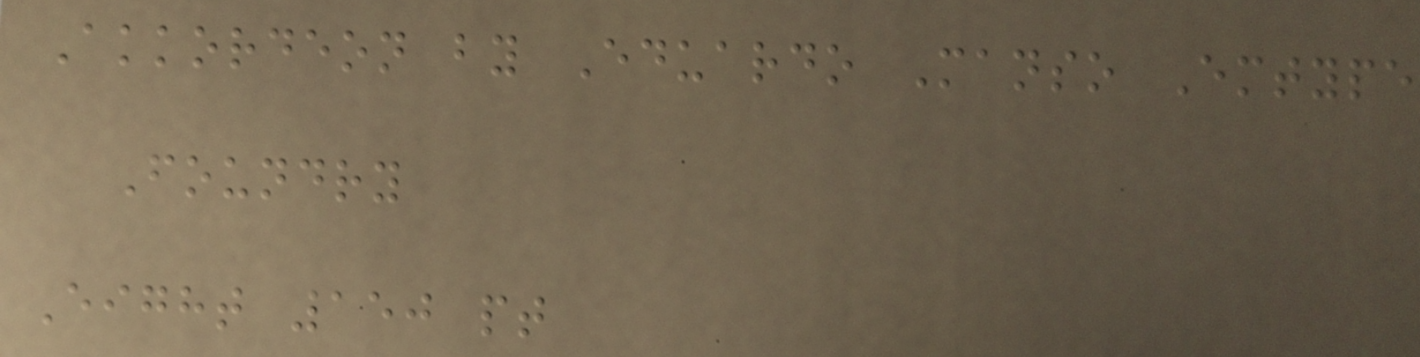Akkordeon by Eduardo Manso Emtype
Foundry
Eight 150 pt
